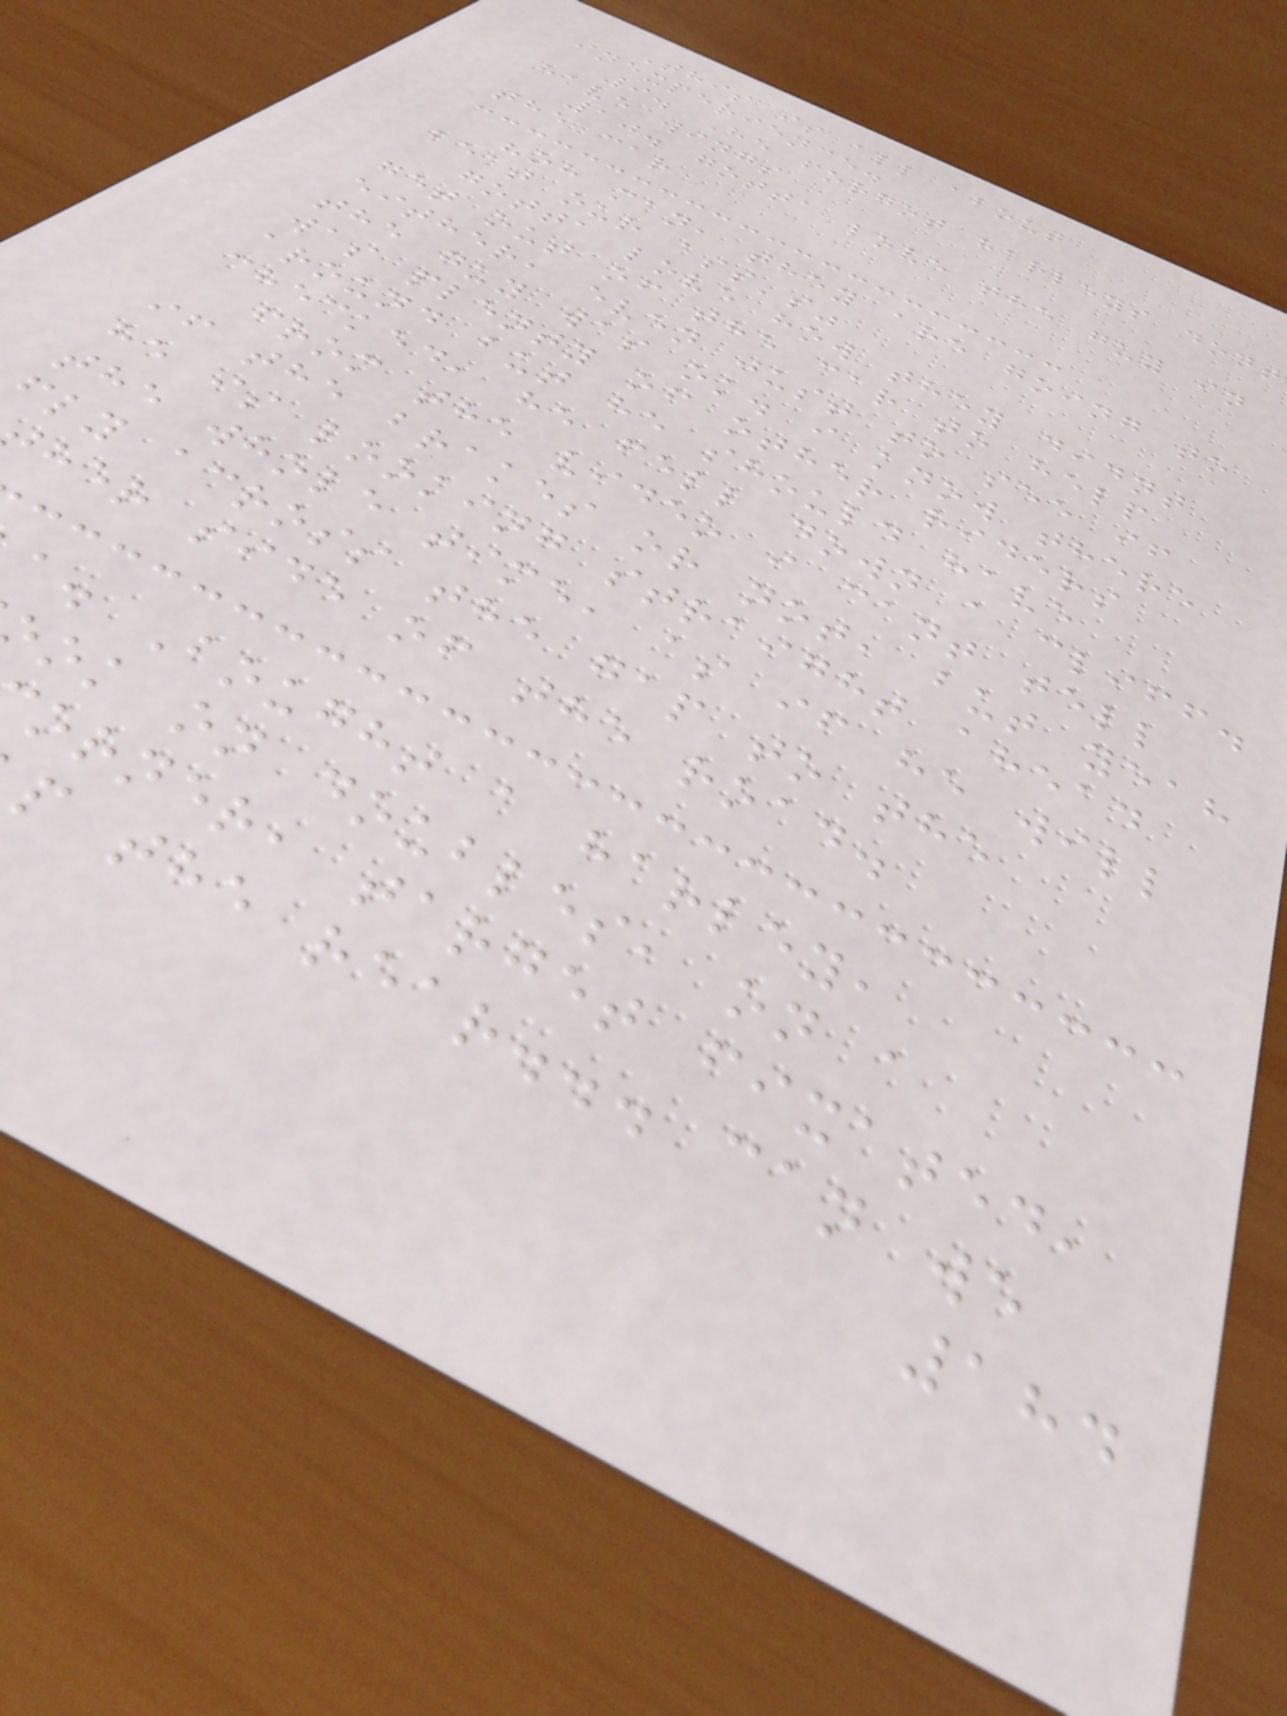This is all about
inexperience.
9. He forgot harleys dont
have wings
10. gotta love the guy in
the car
"oh man, they are going to
beat our ass's"
gotta love how they didnt
get out of the car to help
either, even just to see if
the guy was ok. i know there
was plenty of other riders
around but he should have
checked, he fell down a cliff.
from the video i cant tell
if the brakes or not, but yeah
he is looking straight ahead
the whole time, as if he will
fly across the gap to the
her side of the road.
a. Bought a harley,
ok on doubles, on a
orner, target fixated,
p the rear... can we
184
